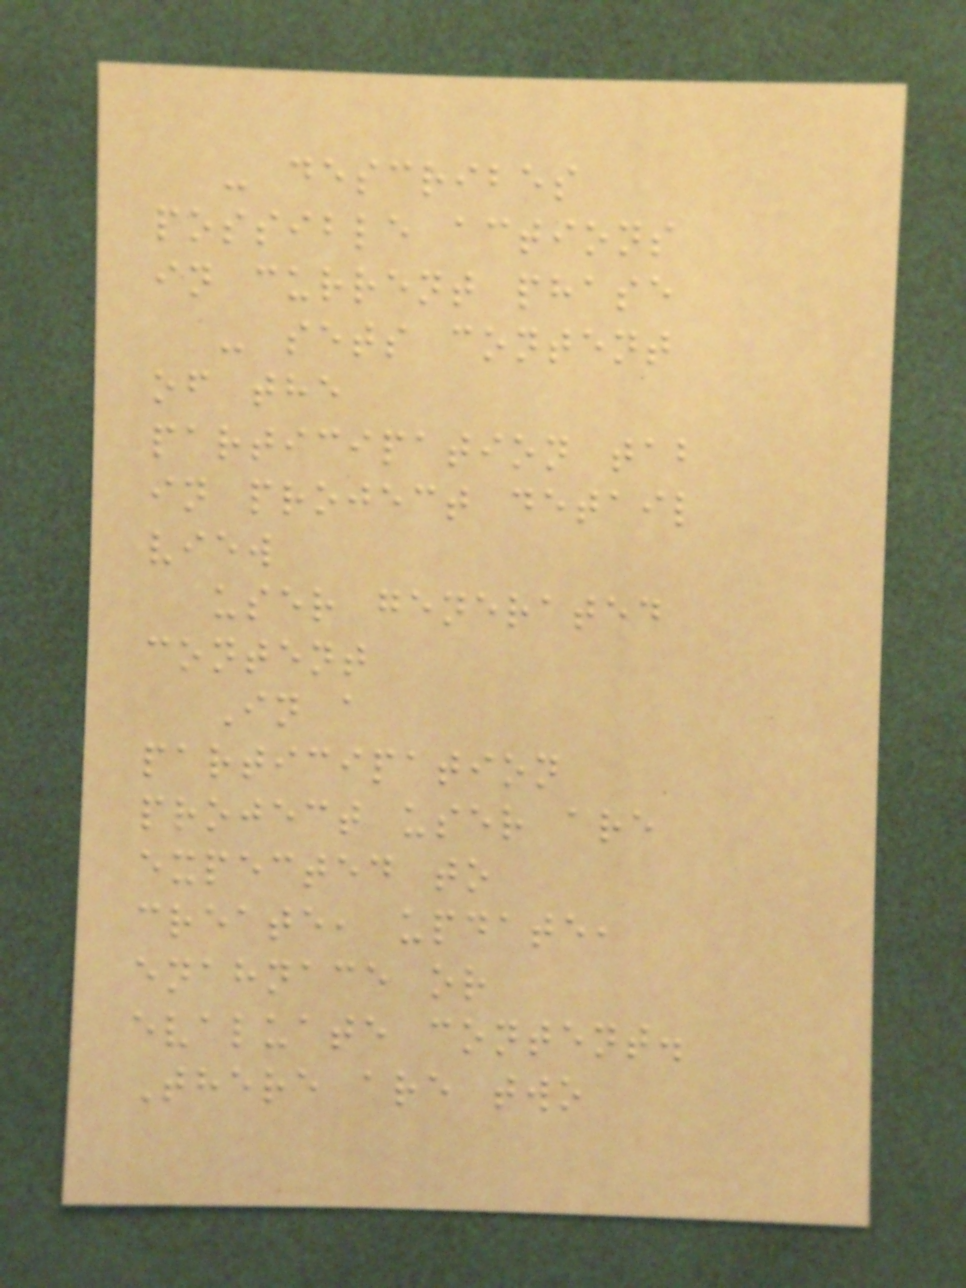- describes
possible actions
in current phase
- sets content
of the
participation tab
in project detail
view
user generated
content
In a
participation
project user are
expected to
create, update,
enahnace or
evaluate content.
There are two
